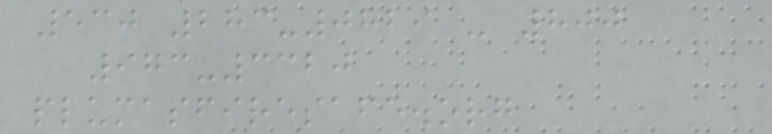530 283-0829 - 800
973-3320
plumasfiresafe.org
